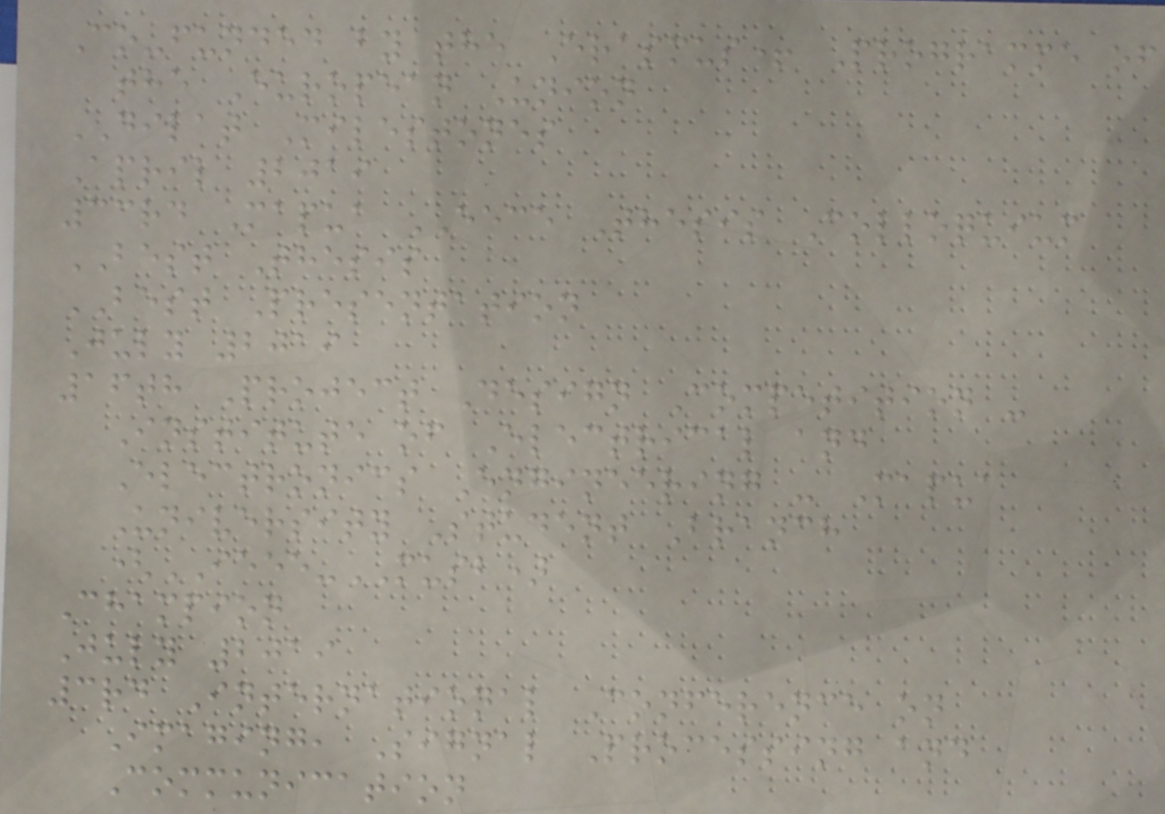Co-funded by the Erasmus+ Programme of
the European Union
DILAT Milestones
April 2019
33rd Mapua EECE Thesis Colloquium
BEST Thesis
BEST Presentation
July 2019
16th Project Design Competition -
Institute of Electrical and
Electronics Engineering - Mapua
University Student Branch
(IEEE-MUSB)
Champion
July 2019
3rd International Conference on
Imaging, Signal Processing and
Communication
